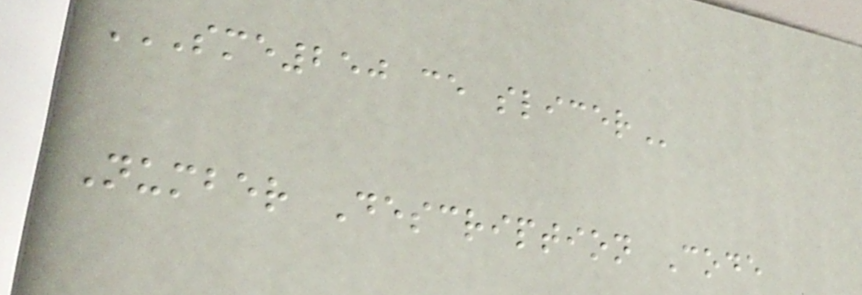SME250 CE SLICER
Number Description Code
